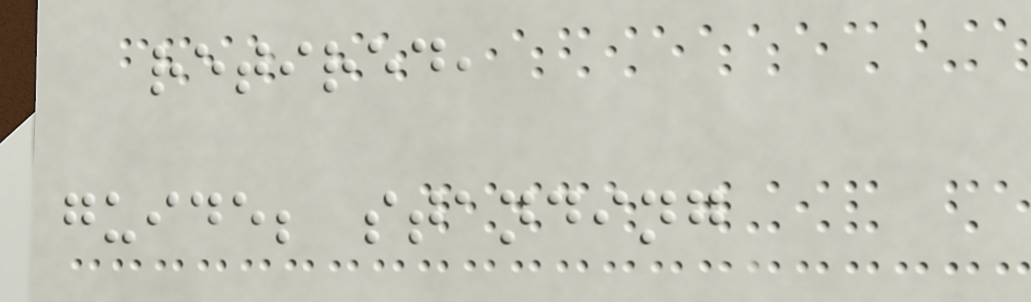retired,
guide; standing
